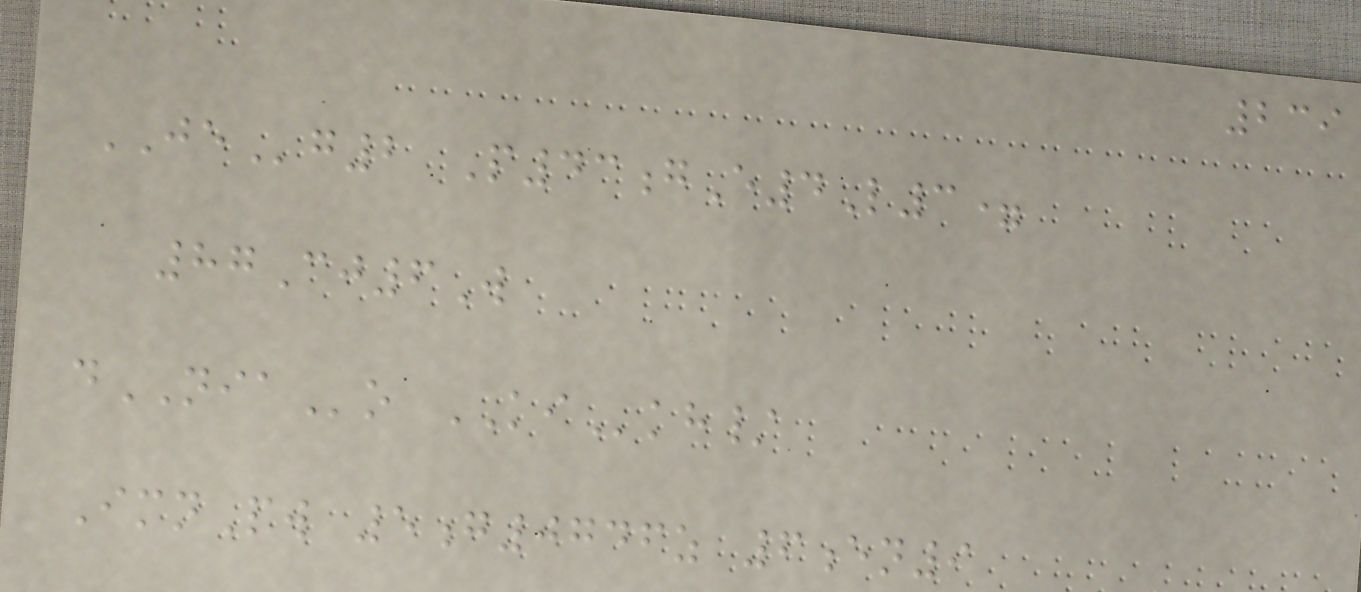239
JEg2 P43gE4L3=
87Cj6W
dNIAo KIkh/
ImnPw 5g0746z 6en9
